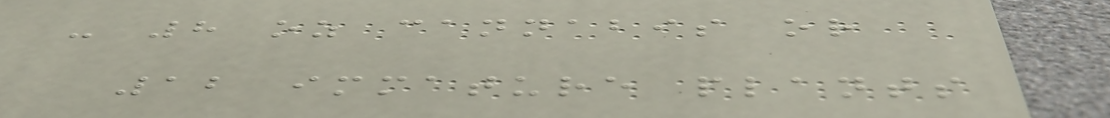- 8 oz cannabis or
12 immature plants
